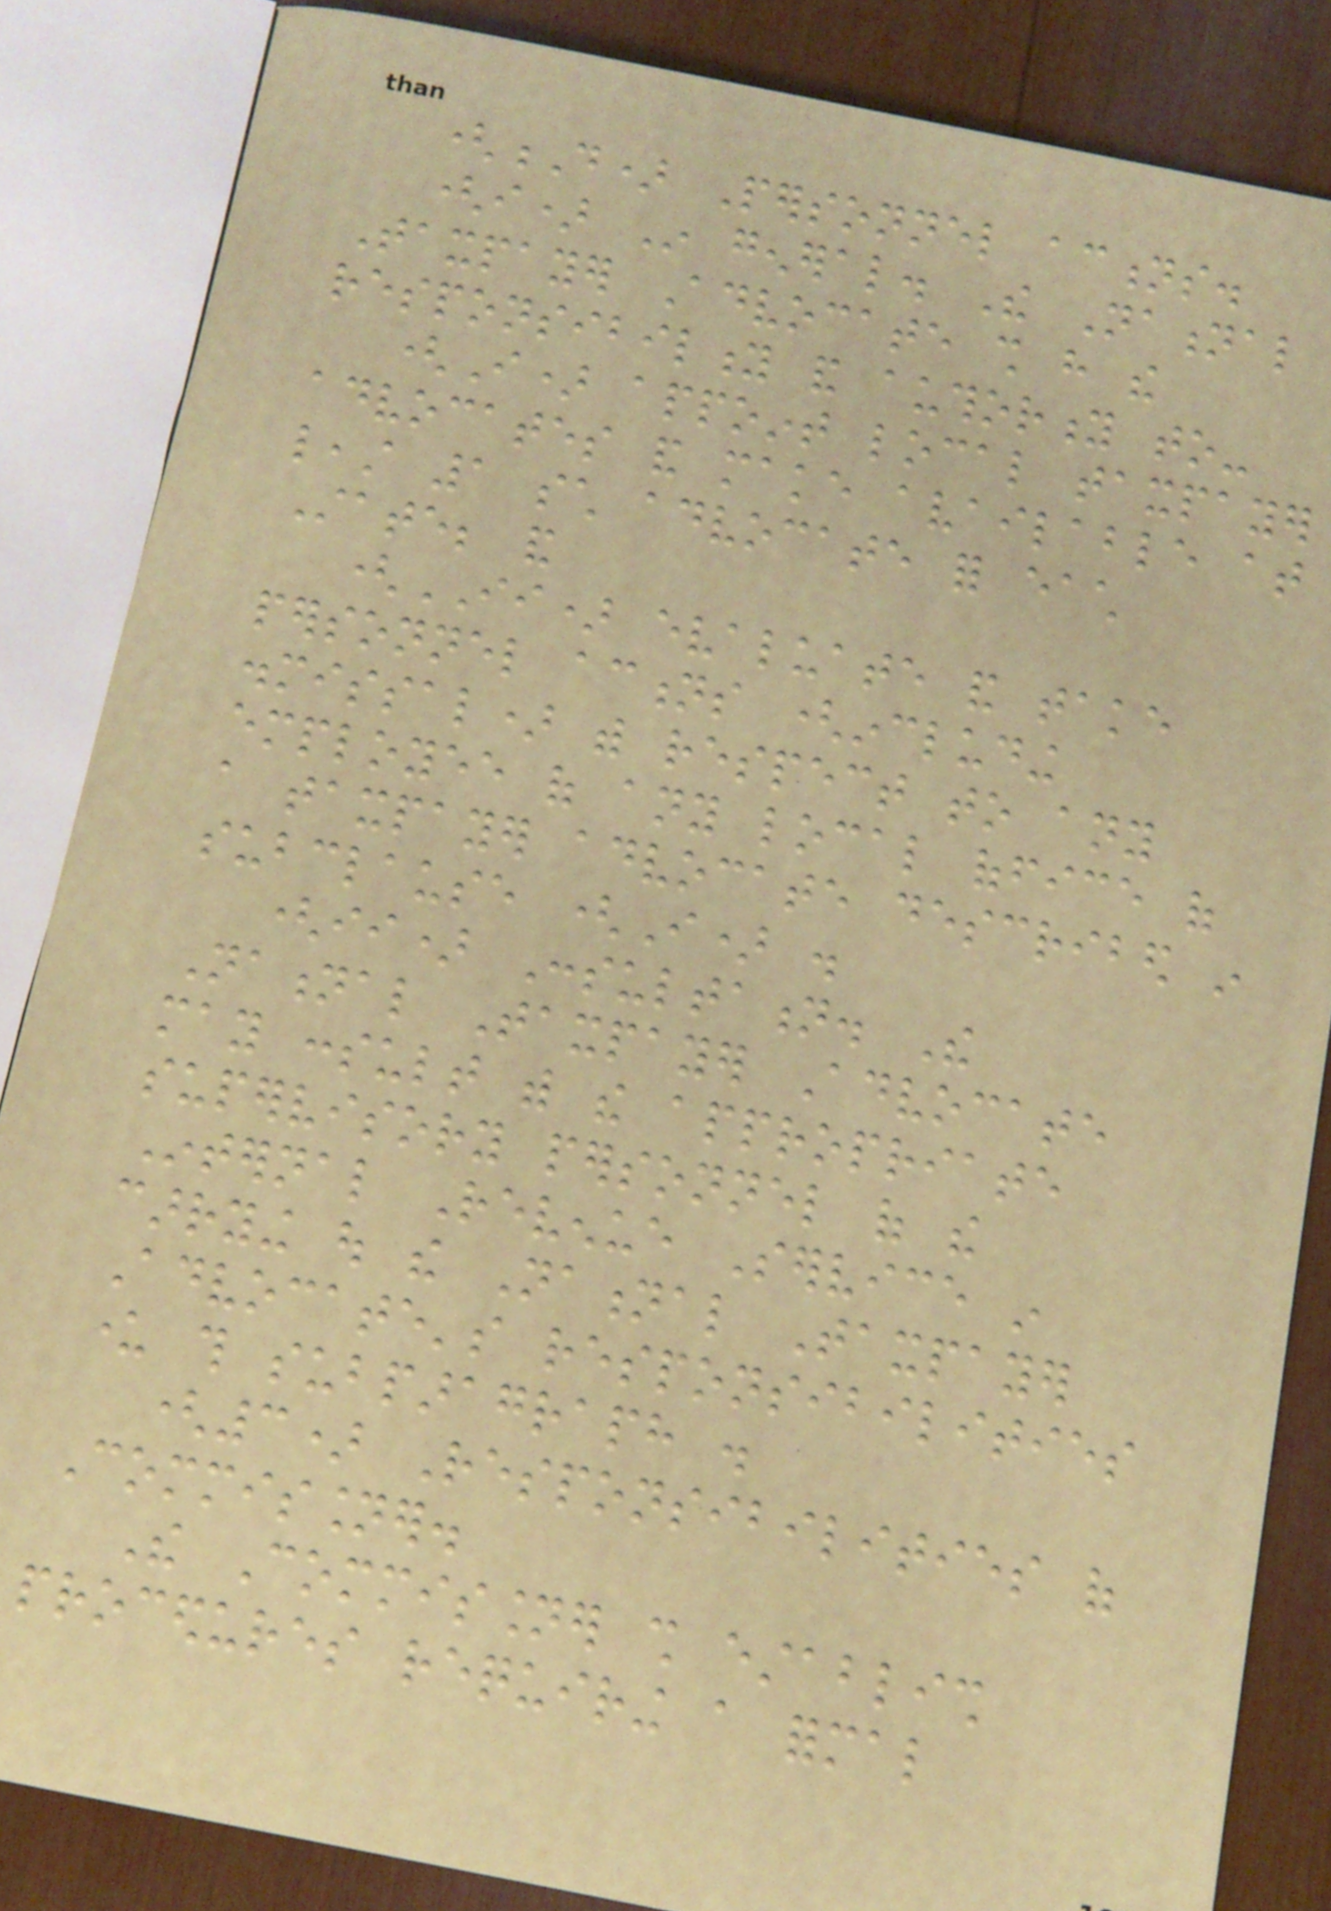(D) Personnel actions.
(i) In general. The National
Taxpayer Advocate shall have the
responsibility and authority to-
(I) appoint local taxpayer
advocates and make available at
least 1 such advocate for each
State; and
(II) evaluate and take
personnel actions (including
dismissal) with respect to any
employee of any local office of
a taxpayer advocate described in
subclause (I) .
(ii) Consultation. The
National Taxpayer Advocate
may consult with the appropriate
supervisory personnel of the
Internal Revenue Service in
carrying out the National Taxpayer
Advocate's responsibilities
under this subparagraph .
(3) Responsibilities of
Commissioner.
The Commissioner shall establish
procedures requiring a formal
